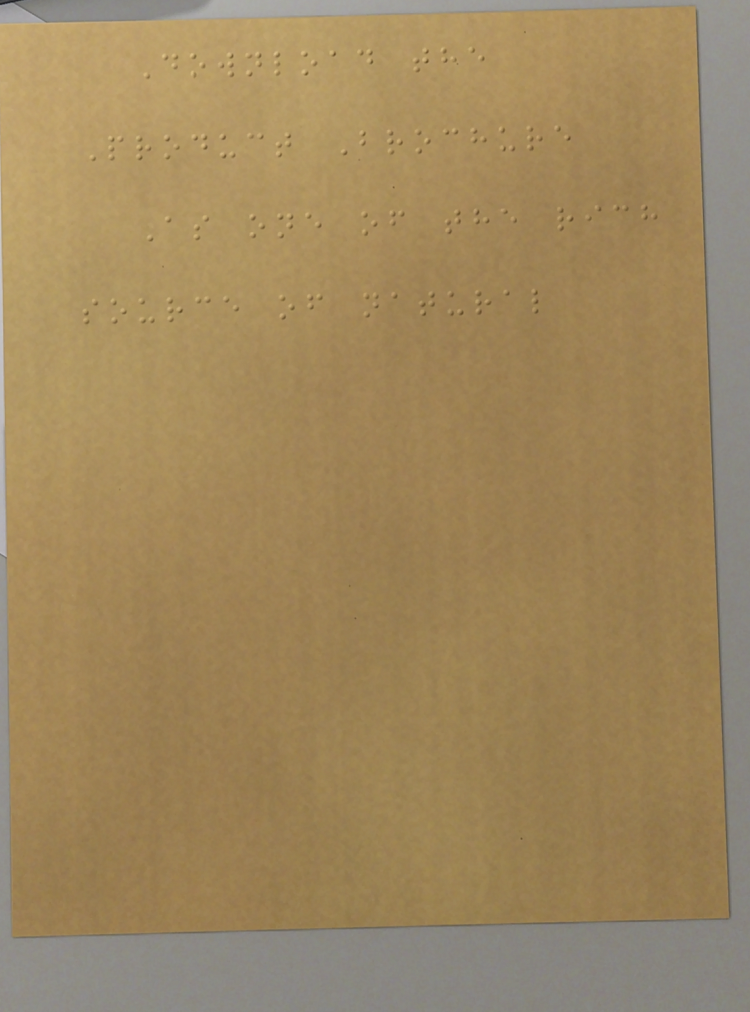Download the
Product Brochure
As one of the rich
source of natural
